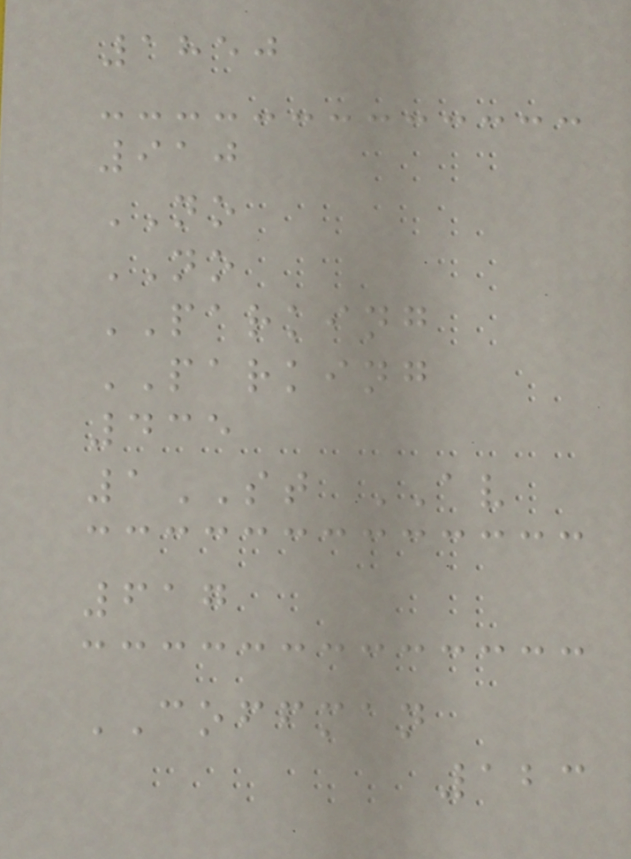1850
910
NO
NO
PARKING
PARKING
435
1ST AV
617
COFFMAN
123
